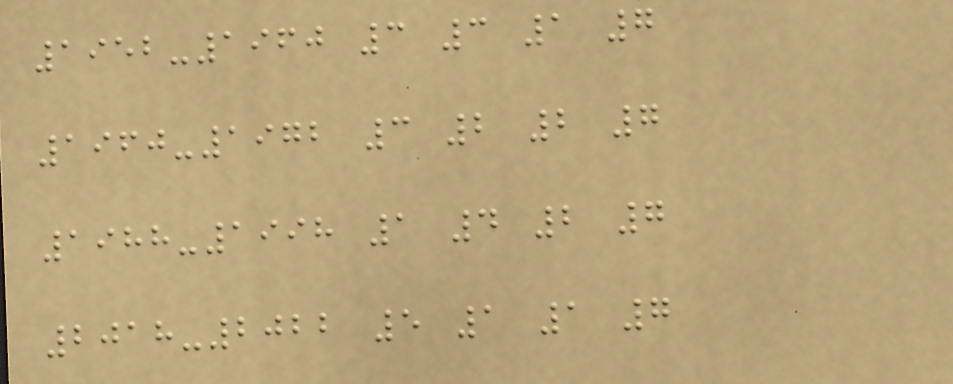1952-1960 3 3 1 7
1960-1972 3 2 2 7
1988-1998 1 4 2 7
2018-2022 5 1 1 7
